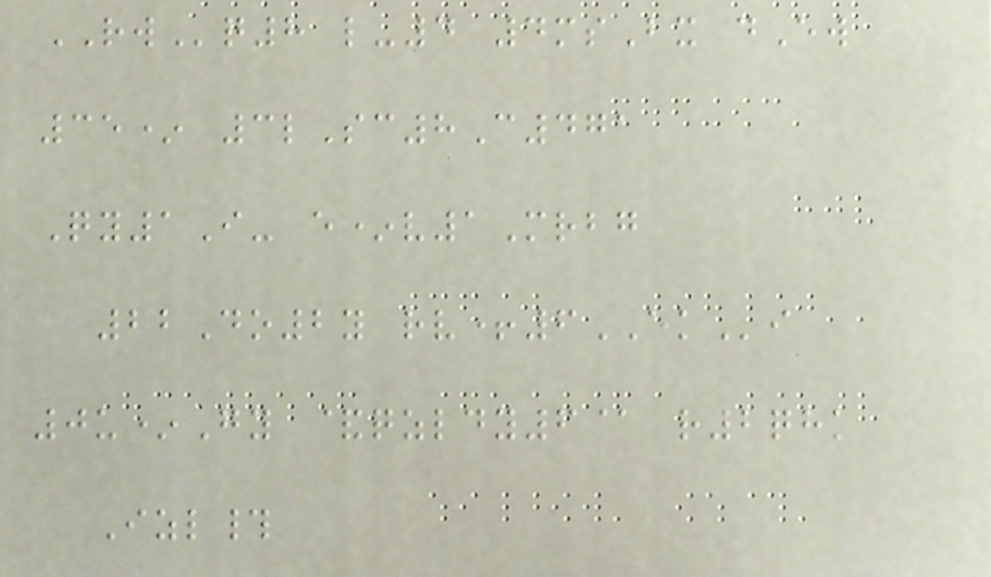RWq8 l-4 4msBx dEw
35* 3lSc8C471
Qy1I- e*v1Mrbg
22Do2y rv+6EKi
0u*Gy &qzldy6@ r2qhk
Izl#
